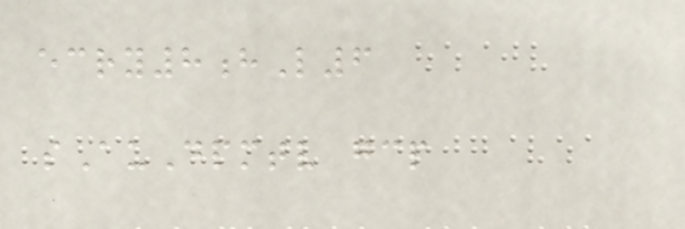ecry8hL6
sAuDpmtv gcp
